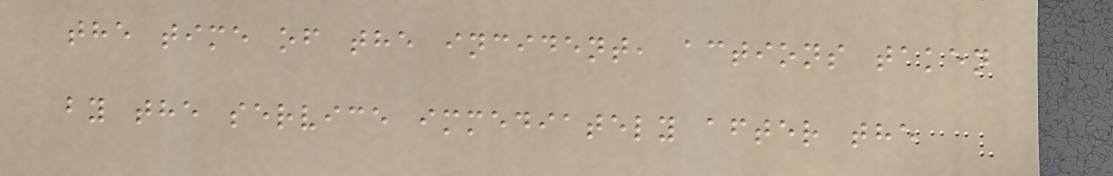the time of the incident, actions taken
by the service immediately after the
